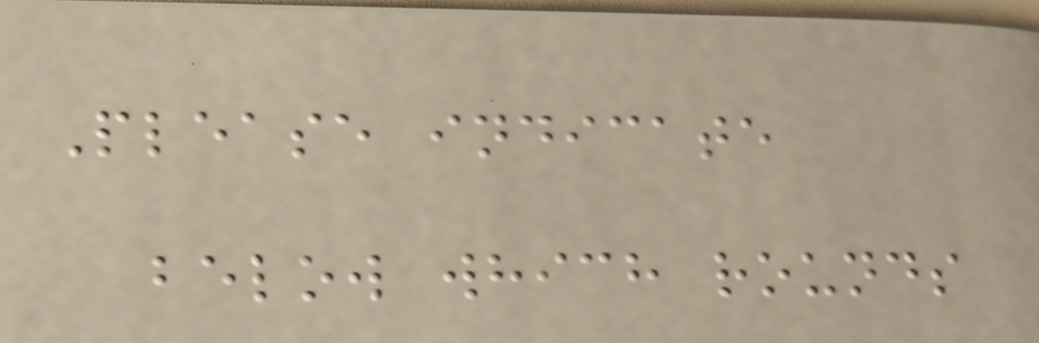Please indicate
below which rounds
